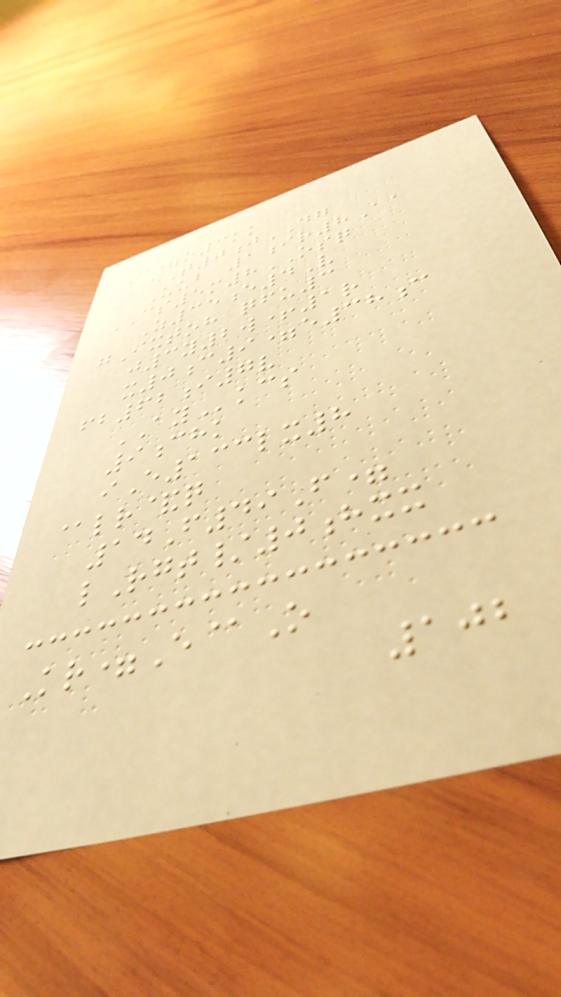C=o3kk
eT0jDG
Uub 1ir8Aa
CS5m8OSQ
Z35e4V
gIxtoh qfu3
j3y2w+1r
x0c9=e38c
fb62i7v
AYkcs
9chk
iE133lx8
@lr&q
14F49F=
lRgt/0hxx
Kr=E@O
102
